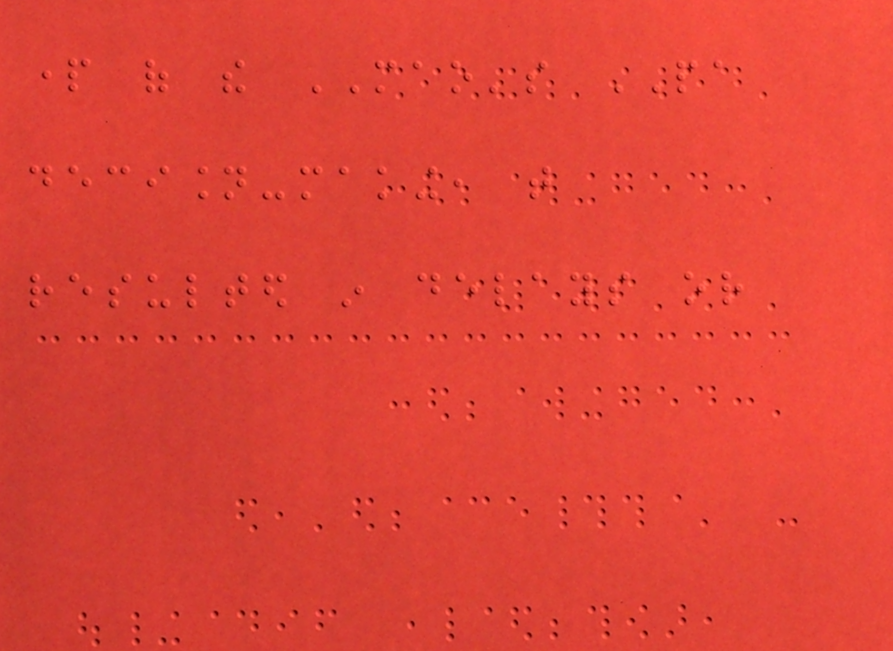part of the MAO's PA
decision-making, that
resulted in delays or
